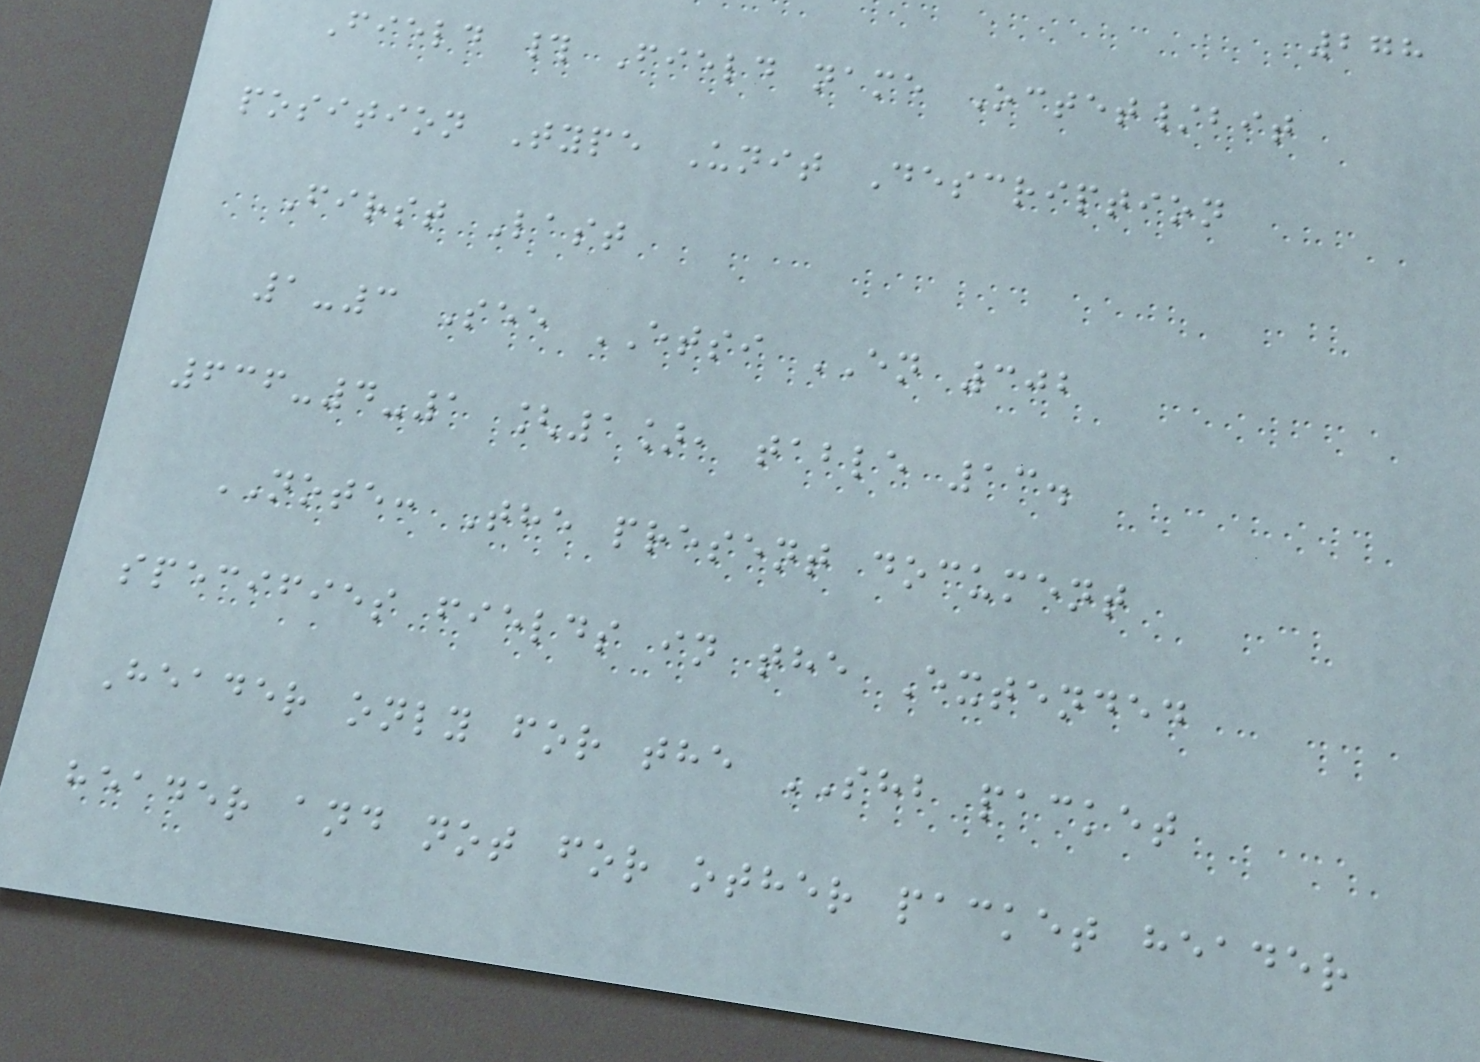278
Field # Field name Octet/bit
position Type Unit Description
First Last
1-3 See ETSI EN 302
636-4-1 [1], table 13.
NOTE: The present document
specifies fields in the Extended
Header only for the SHB packet
header and not for other packet header
